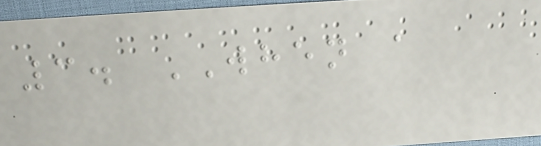3. WHEN a
